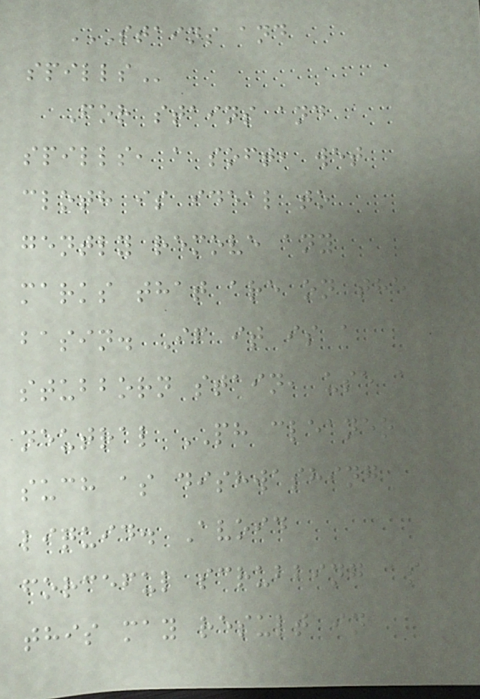STAINS AND
SPILLS
For stains and
spills, a soft, wet
cloth is ideal to
gently remove any
marks that are on the
basin. If it is a
stubborn stain, use a
neutral PH cleaner
such as dishwashing
liquid. Avoid
forceful scrubbing as
this may result in
